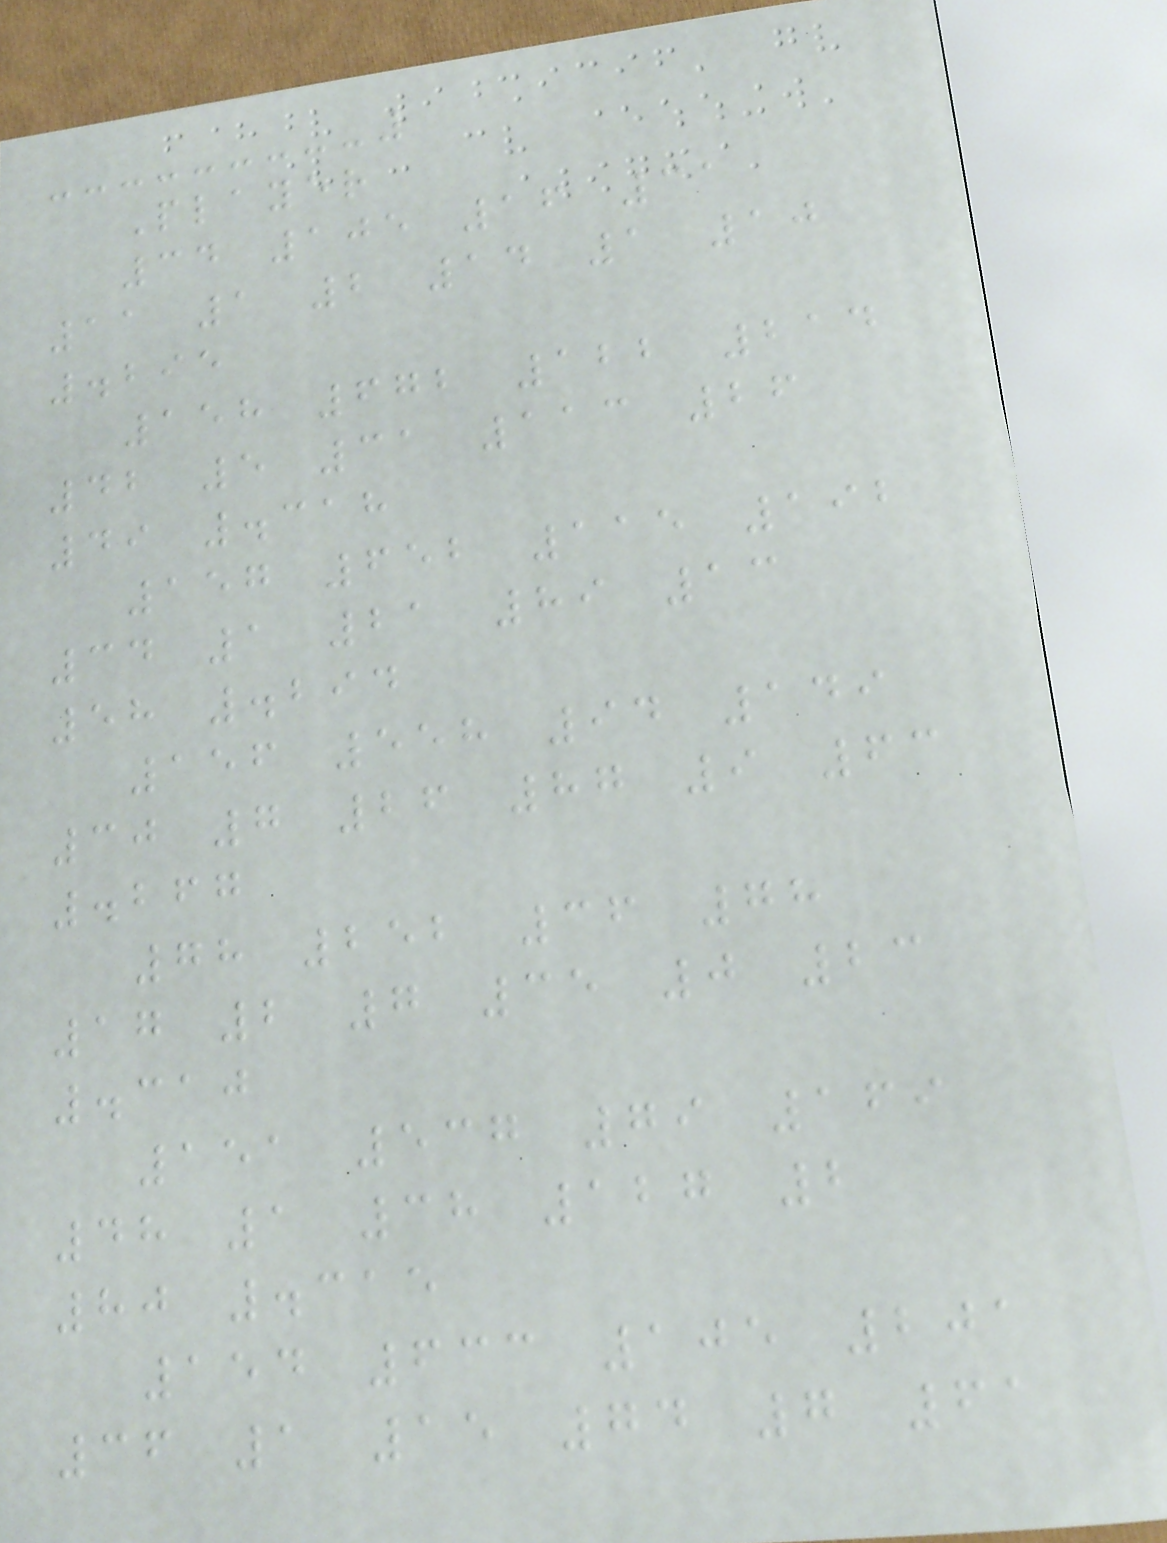Player
34 105 16 31
11 1 2 14 1 10
.295
158 672 122 214
42 5 31 113 26
49 .318
157 652 115 192
34 1 21 89 13
58 .294
156 558 94 149
30 7 26 87 9 63
.267
78 252 36 78
17 2 7 35 0 23
.310
151 537 79 169
48 1 38 127 2
80 .315
154 633 105 201
36 1 15 74 7 61
